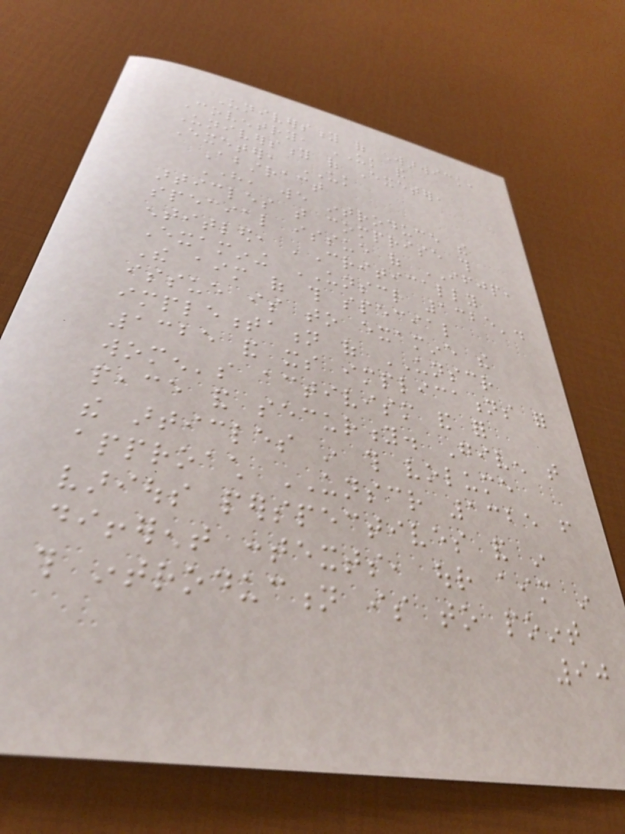University of Warwick,
Coventry, UK and
University of Exeter,
Exeter, UK
Abstract
Here, we introduce the
articles that comprise this
special issue of IFJP,
entitled, 'Critically
Examining UNSCR 1325'.
The aim of this special
issue is to examine the
implementation of UNSCR
1325 and its implications for
women's activism and for
peace and security. Given that
the articles in this volume
approach UNSCR 1325 from
various perspectives and in
different contexts, our aim in
this introduction is to point
90
